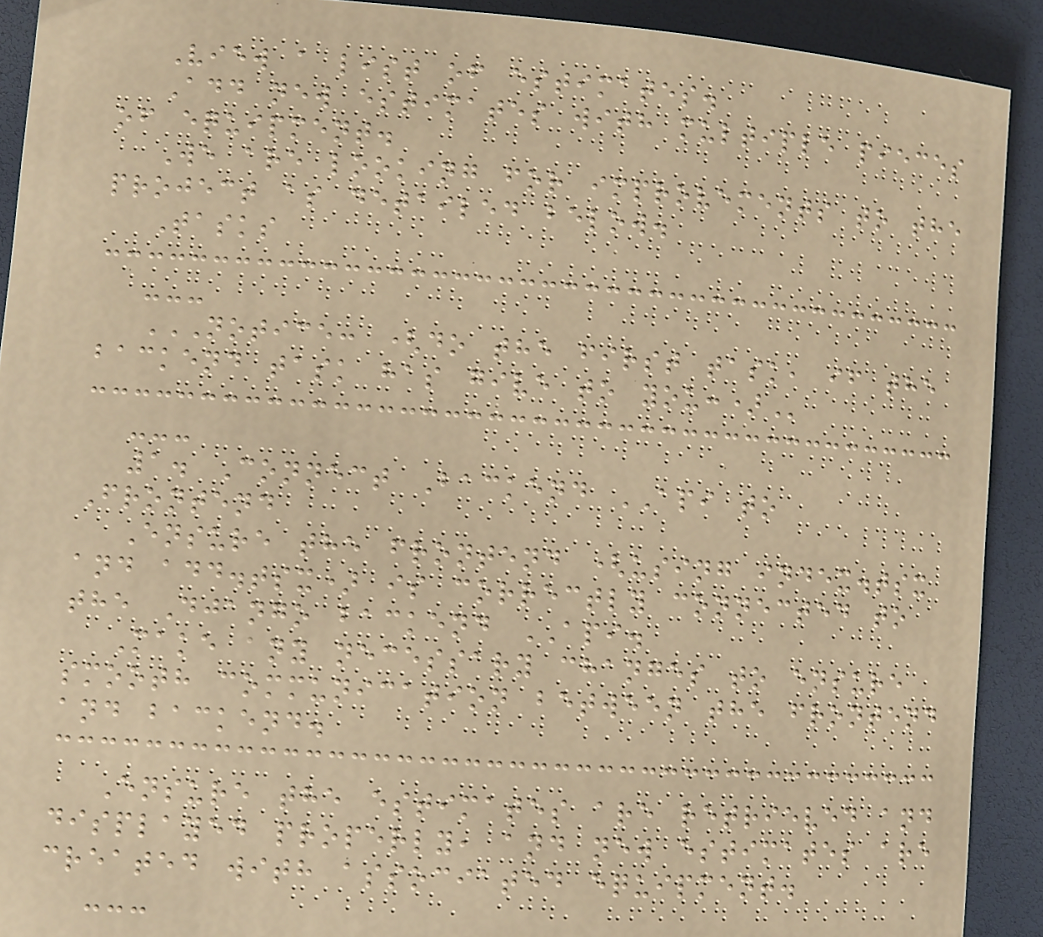View a list of estimates.
Add new estimates with multiple pieces
of equipment.
We are looking for improvements to the
project as detailed below.
Tasks
---
NOTICE: (DO THE FIRST TASK, IF THE
BACKEND TASK HAS GIVE TO YOU:)
---
1. Connect Backend API to
Frontend
Ensure the frontend (using index.tsx
and add.tsx) is correctly connected to
the Django backend API.
Make any necessary changes to ensure
smooth communication between the frontend
and backend.
Ensure the estimates are retrieved and
displayed properly, and new estimates are
created with associated equipment.
---
